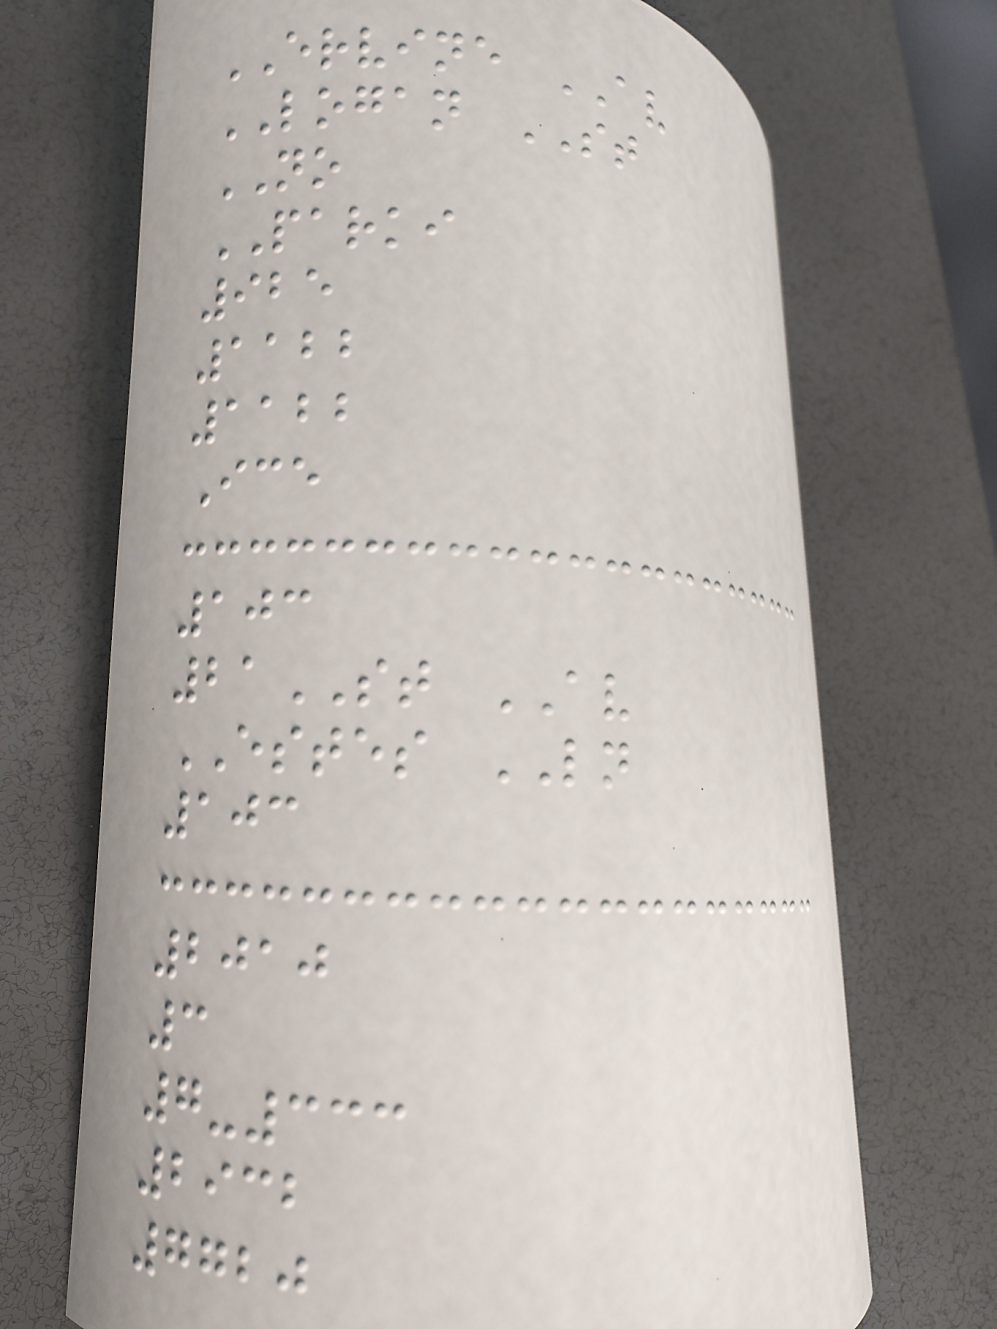ERVINE AV
LOGAN ST
NO
PARKI
925
1122
1122
Ice
103
21ST AV
ESTES LN
103
2010
3
7-333
2932
7720
